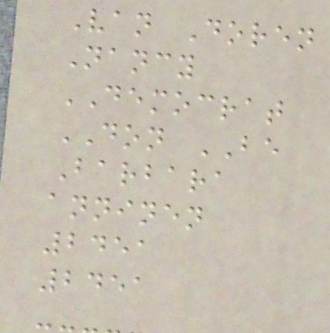Van Doren
Nancy
DEMOCRAT
DON BE
Barbara
anninen
2451
2451
